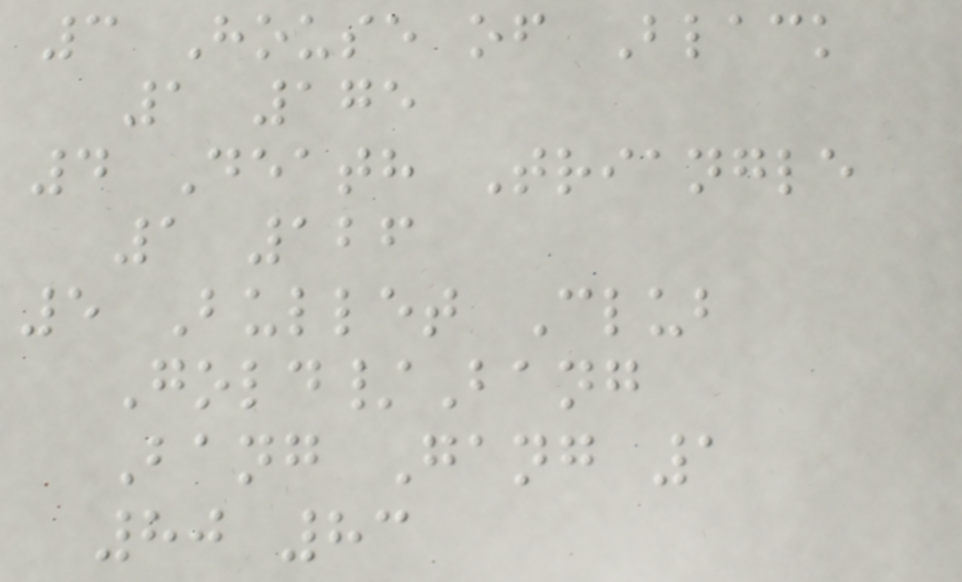3 House of Black
1 175
4 Death Triangle
1 126
5 Bullet Club
Gold/Bang
Bang Gang 1
80 83
